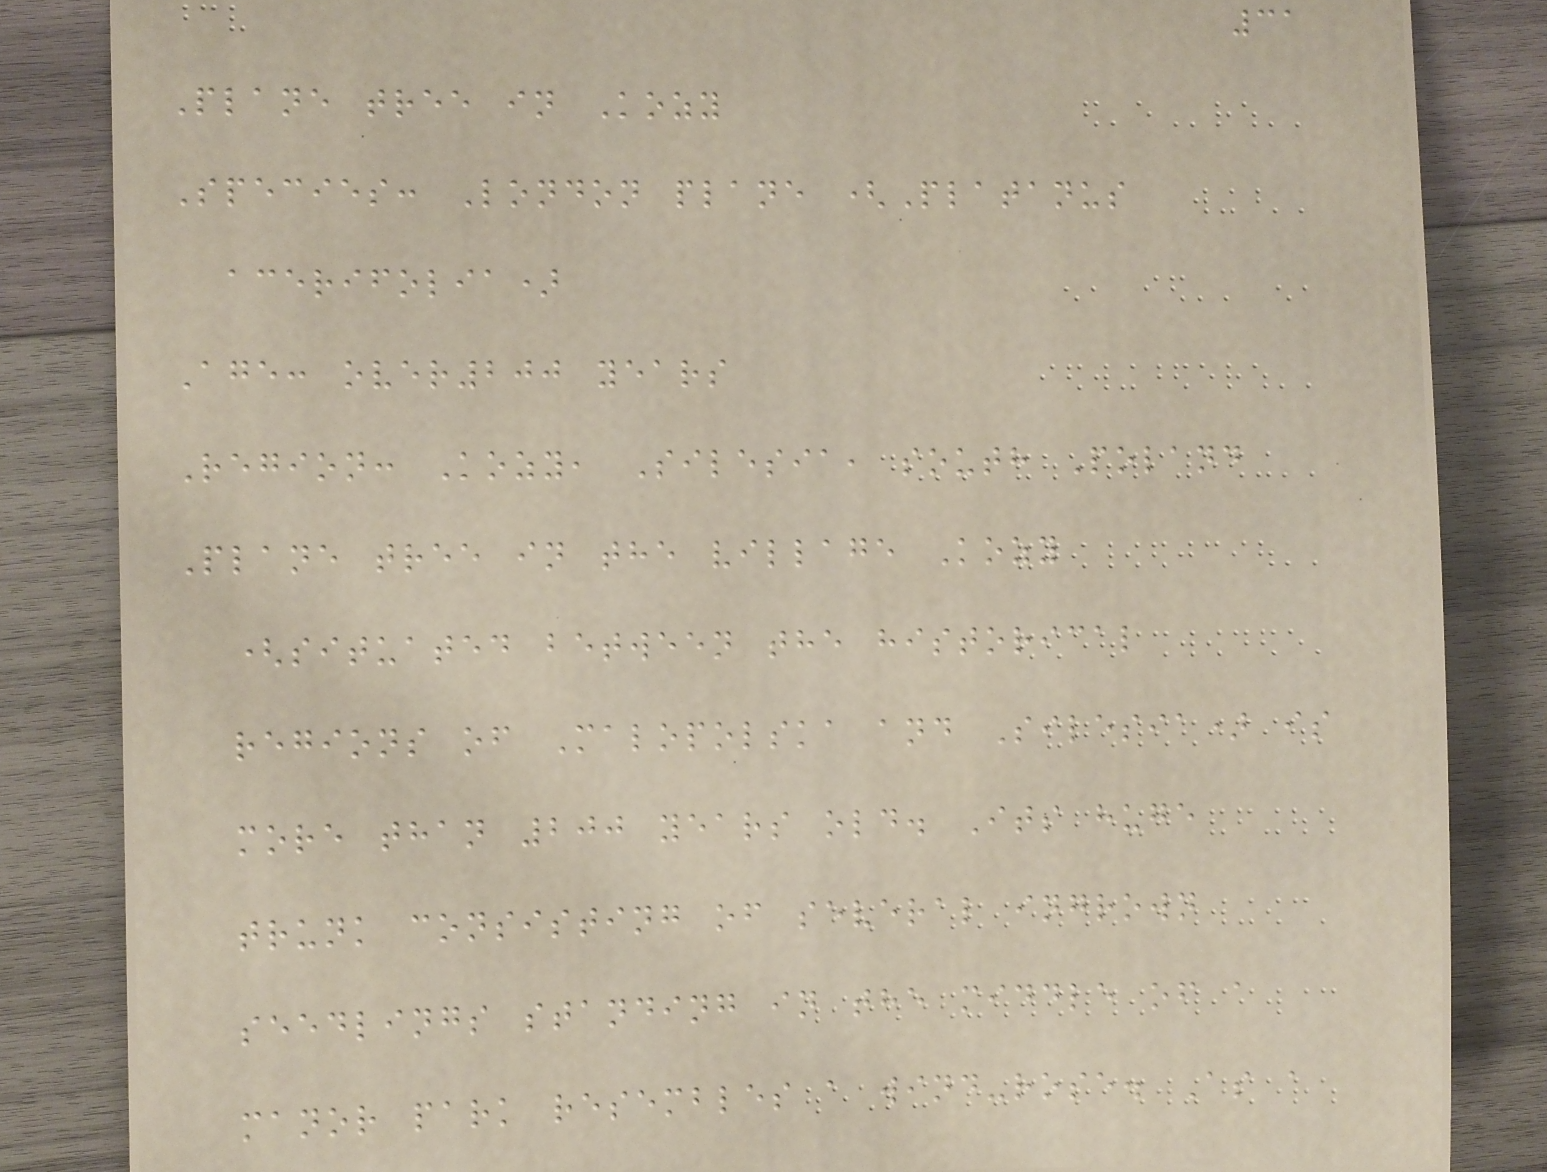31
Plane tree in Kozy
Species: London plane (Platanus
acerifolia)
Age: over200 years
Region: Kozy, Silesia, south Poland
Plane tree in the village Kozy
(situated between the historical
regions of Malopolska and Silesia) is
more than 200 years old. Its huge
trunk consisting of several ingrown
seedlings standing in the middle of a
manor park resembles a wind-rose. As a
